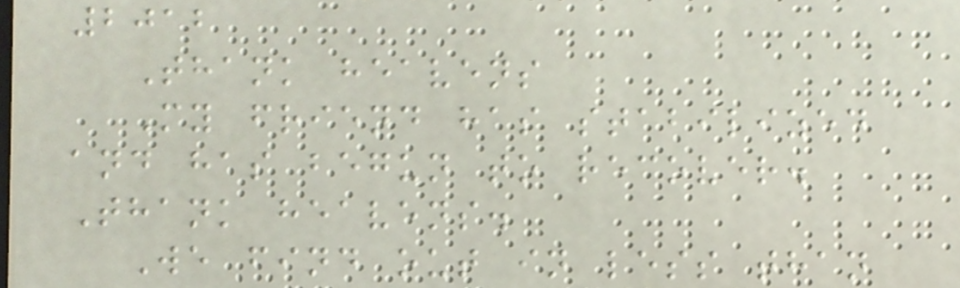2012
Thank heavens
My friend has stabilized
and has begun to recover.
Thank heavens.
We find out in less than
